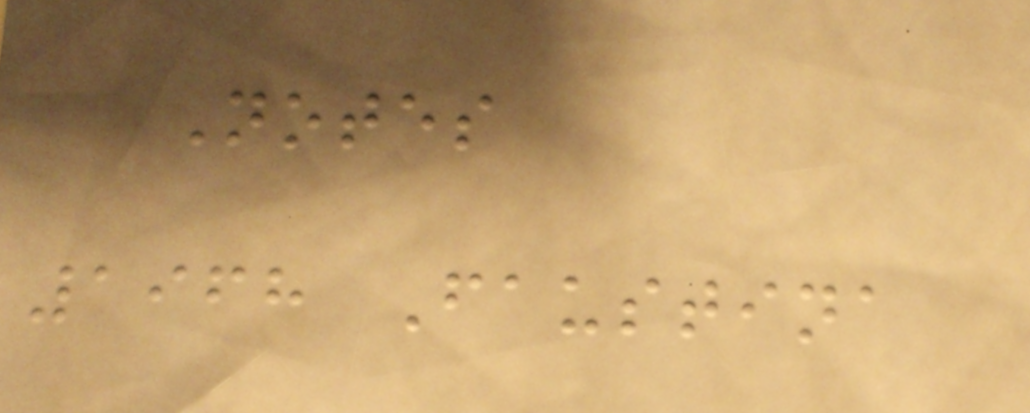Notes
1968 Faustina
